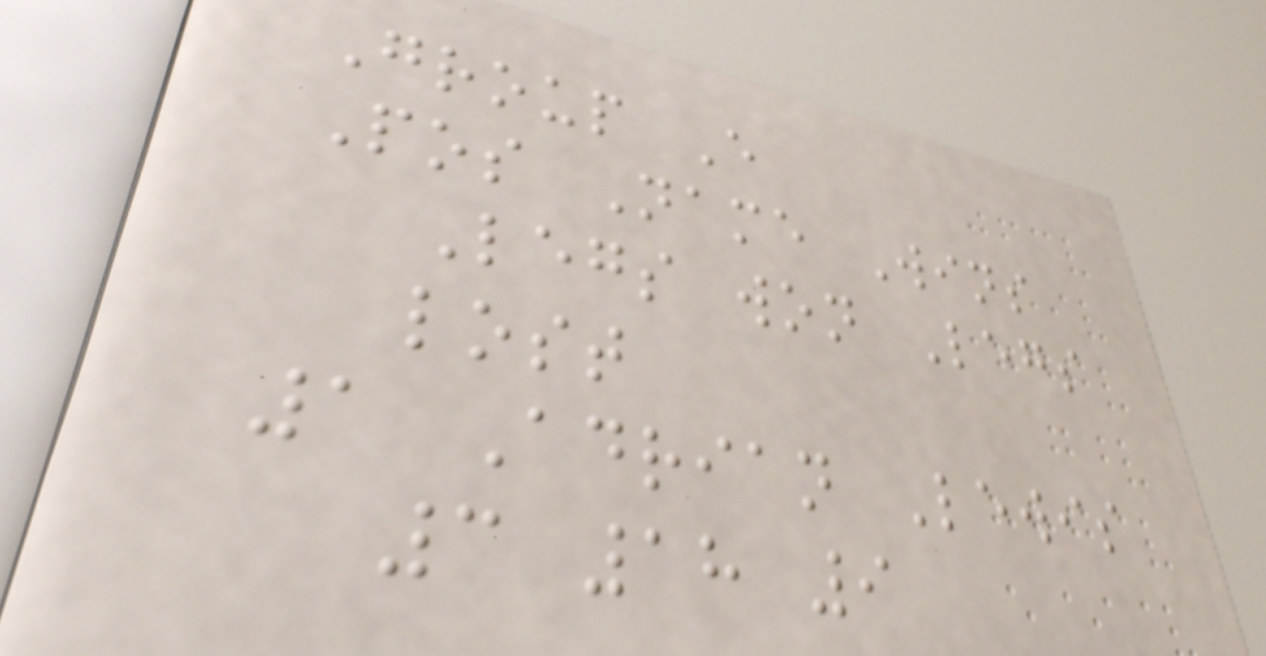Group E
Pos Name Wins
Legs won Legs
lost
1 Adrian Lewis
3 18 9
